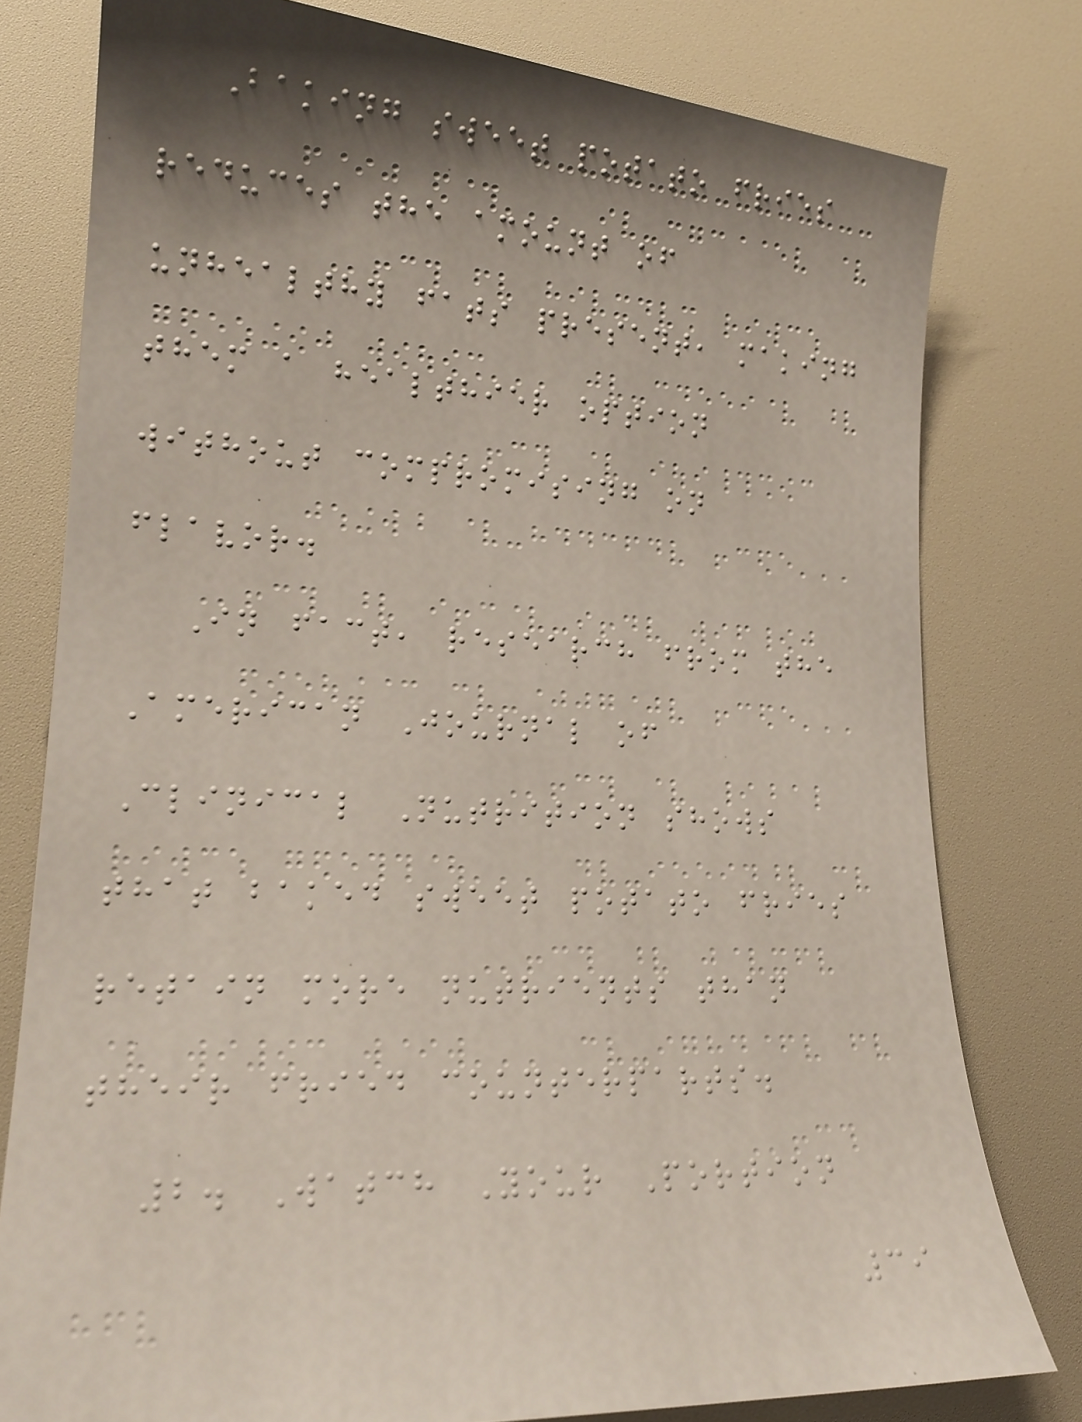Baking sweet potato fries
reduces the amount of
unhealthy fats present, making
them a healthier option
without compromising on
flavor.
In fact, research from the
American Journal of
Clinical Nutrition shows
that baked sweet potato fries
retain more nutrients than
their fried counterparts.
2. Watch Your Portion
39
